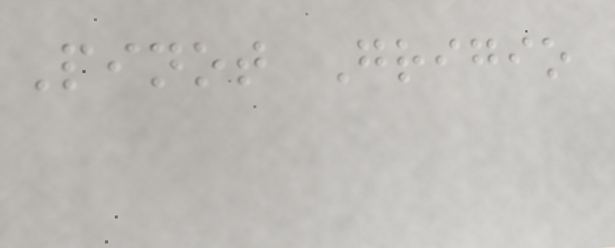Pinot Grigio
